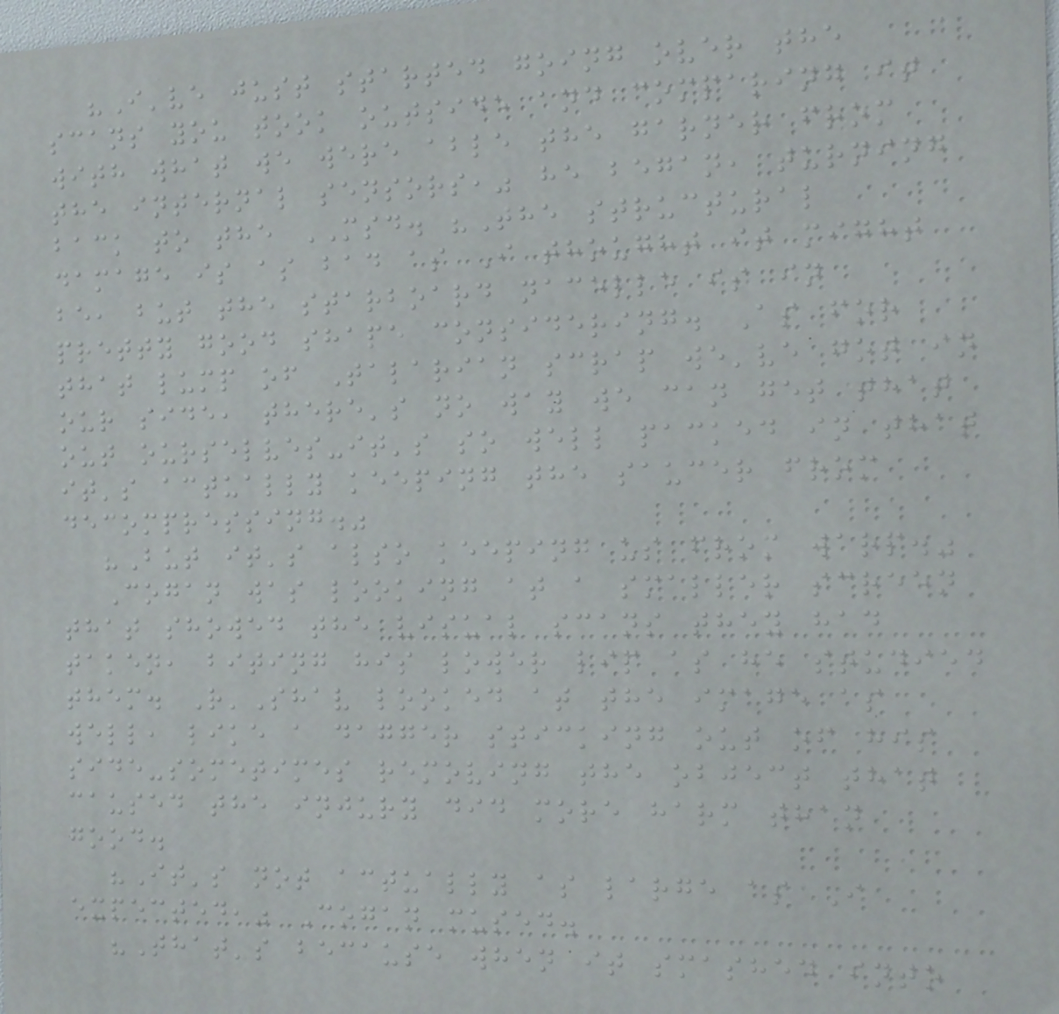"I've just started going over the
scans you took outside and comparing it
with what we were able the garner from
the internal sensors," he began, turning
back to the MSD. "The structural
damage is as bad as I thought it might
be, but the starboard nacelle is in
pretty good shape considering. As for
that lump of Talarian scrap we've got in
our side, there's no way we can get that
out ourselves-it's so well packed in that
it's actually keeping the saucer from
decompressing."
"But it's also keeping us from warp."
Cogan was looking at a smaller screen
that showed the visual scans they had
taken, biting his lower lip as he studied
them. R'Shav looked at the image as
well, like a dagger sticking out of his
side-sometimes removing the object that
caused the injury did more harm than
good.
"It's not actually as large as I
expected," Cogan mused.
"That's because when it smashed into
